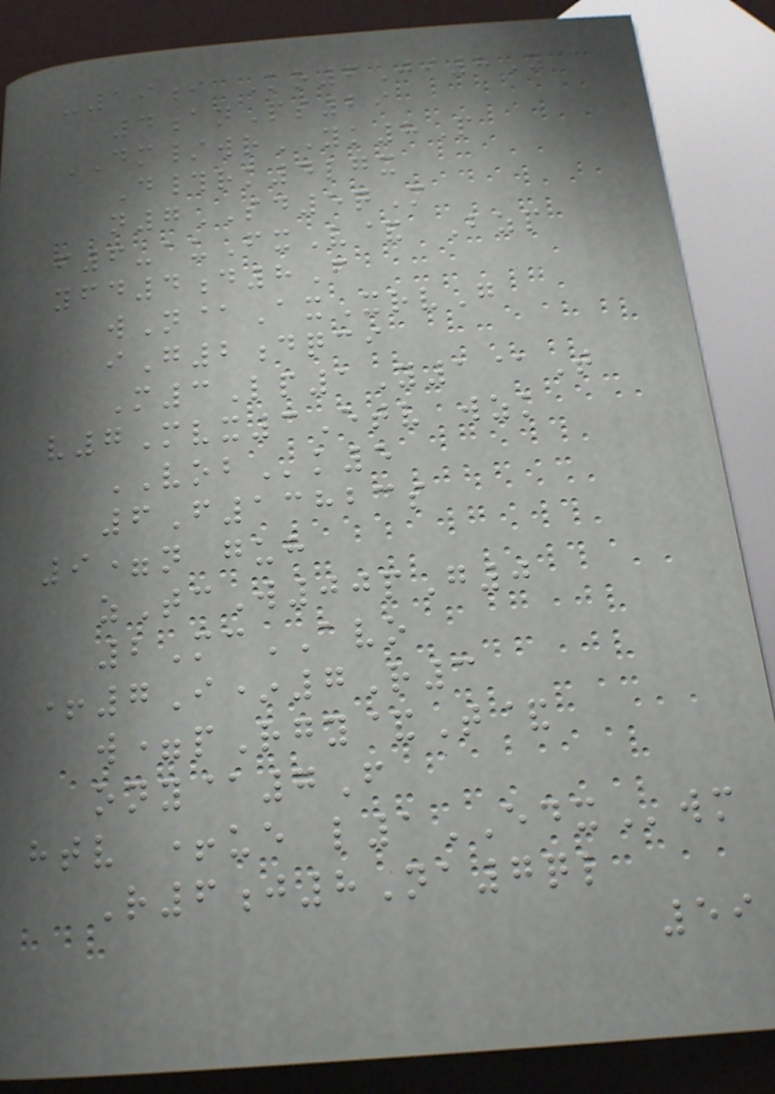-19i Ko6Ji8Y
4anPs29
DM/wrYK8P
D#rk4lgx
n7SD5qM
f6-auFxV& Bzp
yfd4d8F
wN@AxXrvG
iG2dqci
M3Lp1Y1@T
v7Mvx3Etv wzk
VOBk5
6F13823s
9=n guh
zTcW00pG0
2McAVO
+7I*7R3
w=pRgy&T&
ony@7F
htv +ue l1EDXwm
R6j8Na7ql
59
